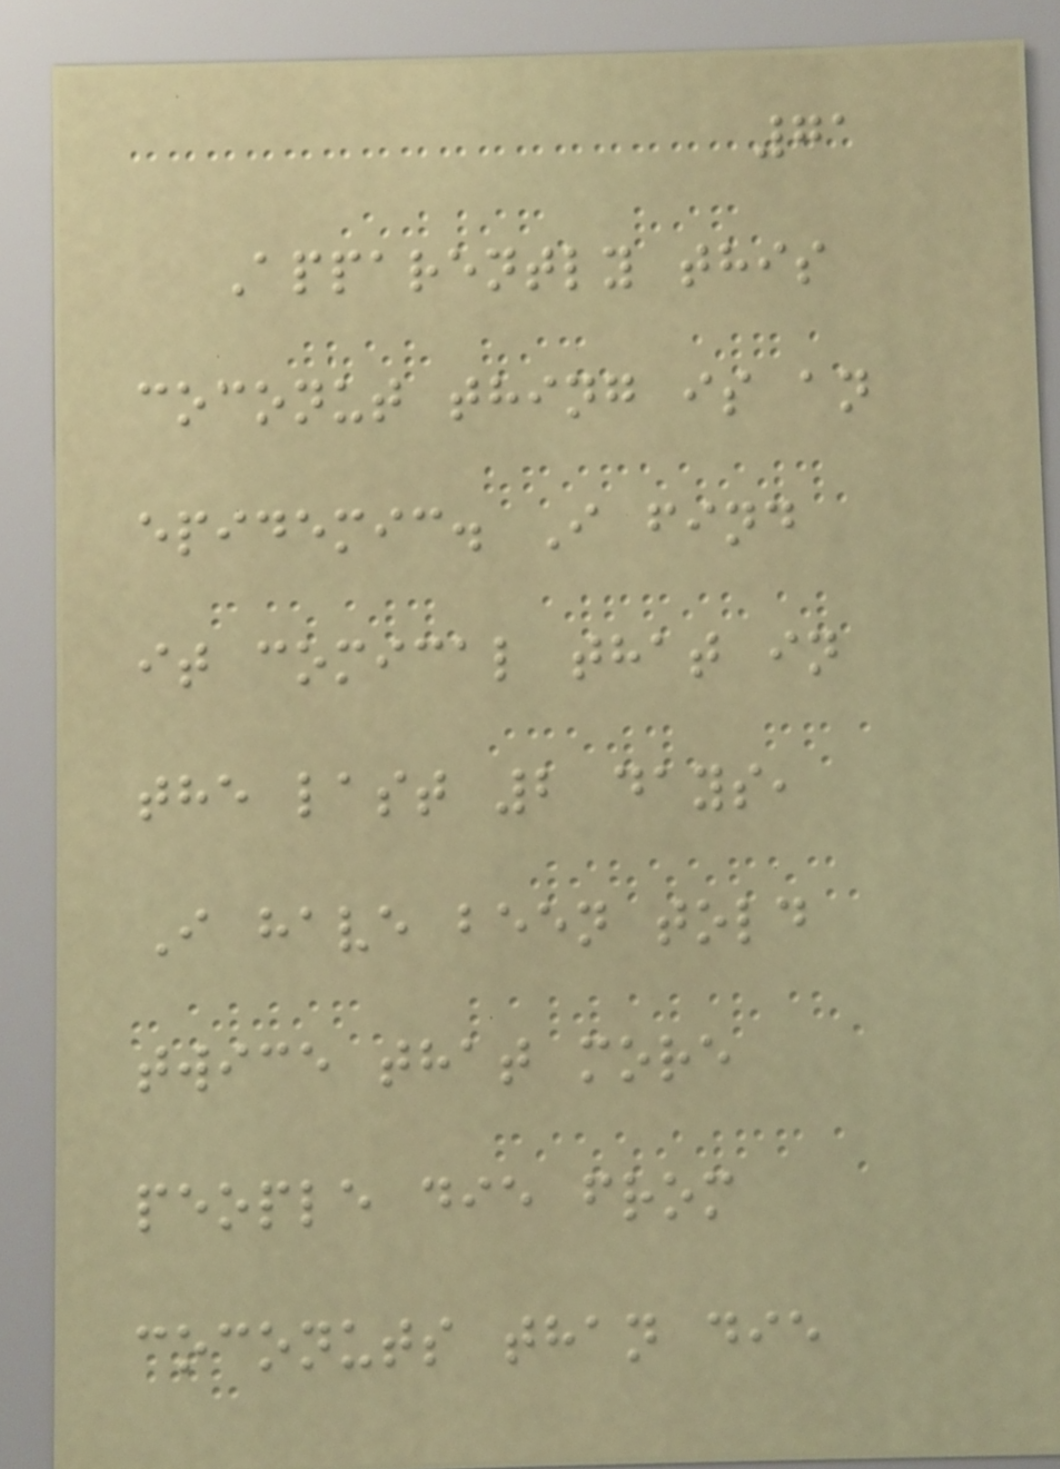71
Apparently this
coconut thing is an
epidemic. I find
it comical that in
the last 2 days,
I have been told
twice that more
people die from
coconuts than die
